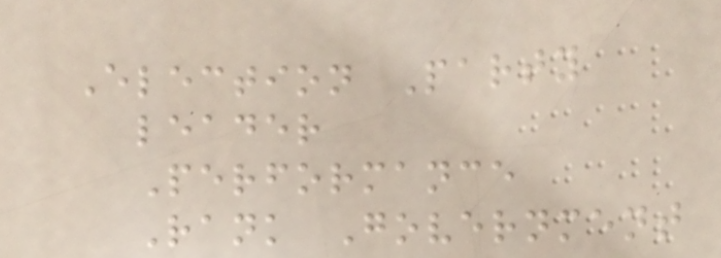Election Party
leader
Performance
Rank Government
